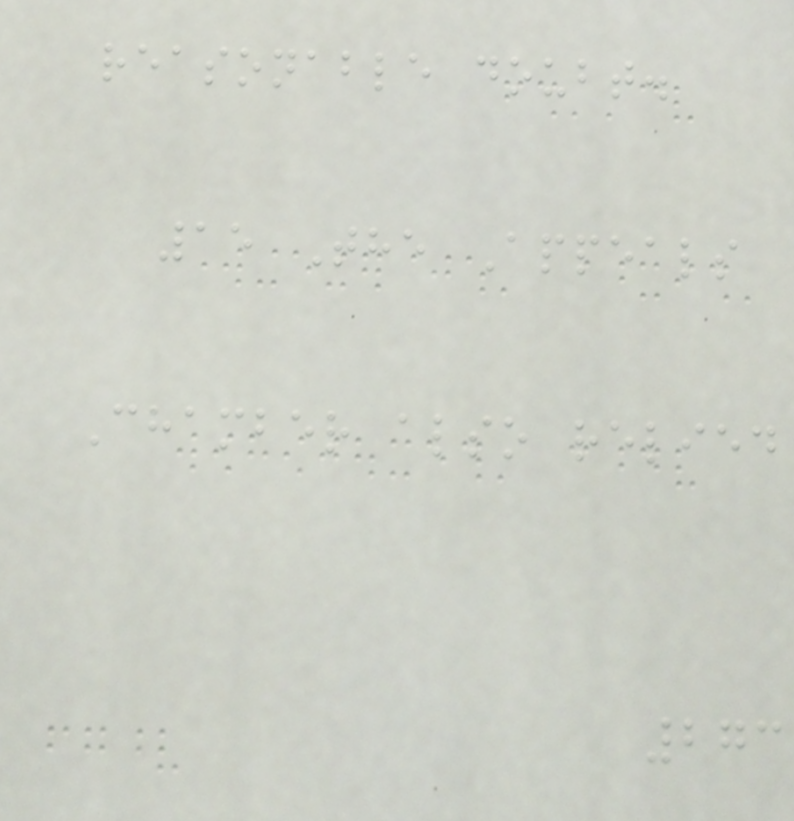reasonable doubt.
15 The Appeals
Chamber also relied
273
